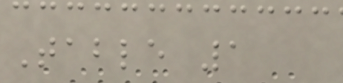Table 1
